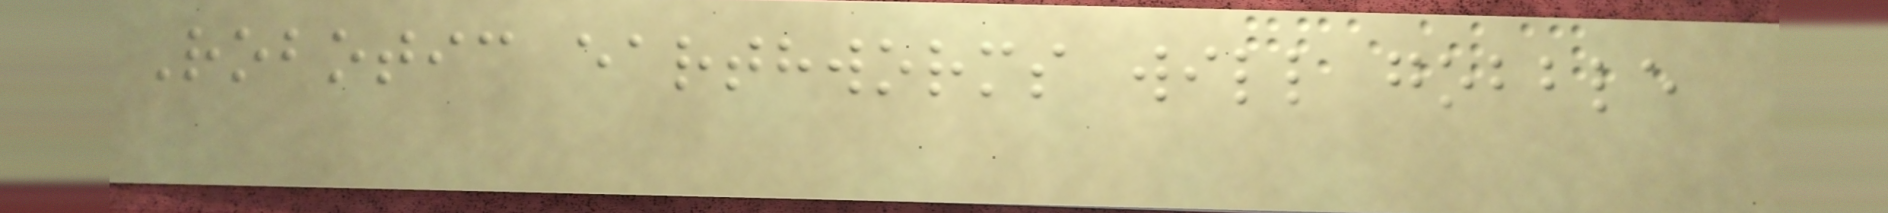Robotic earthworms will gobble
